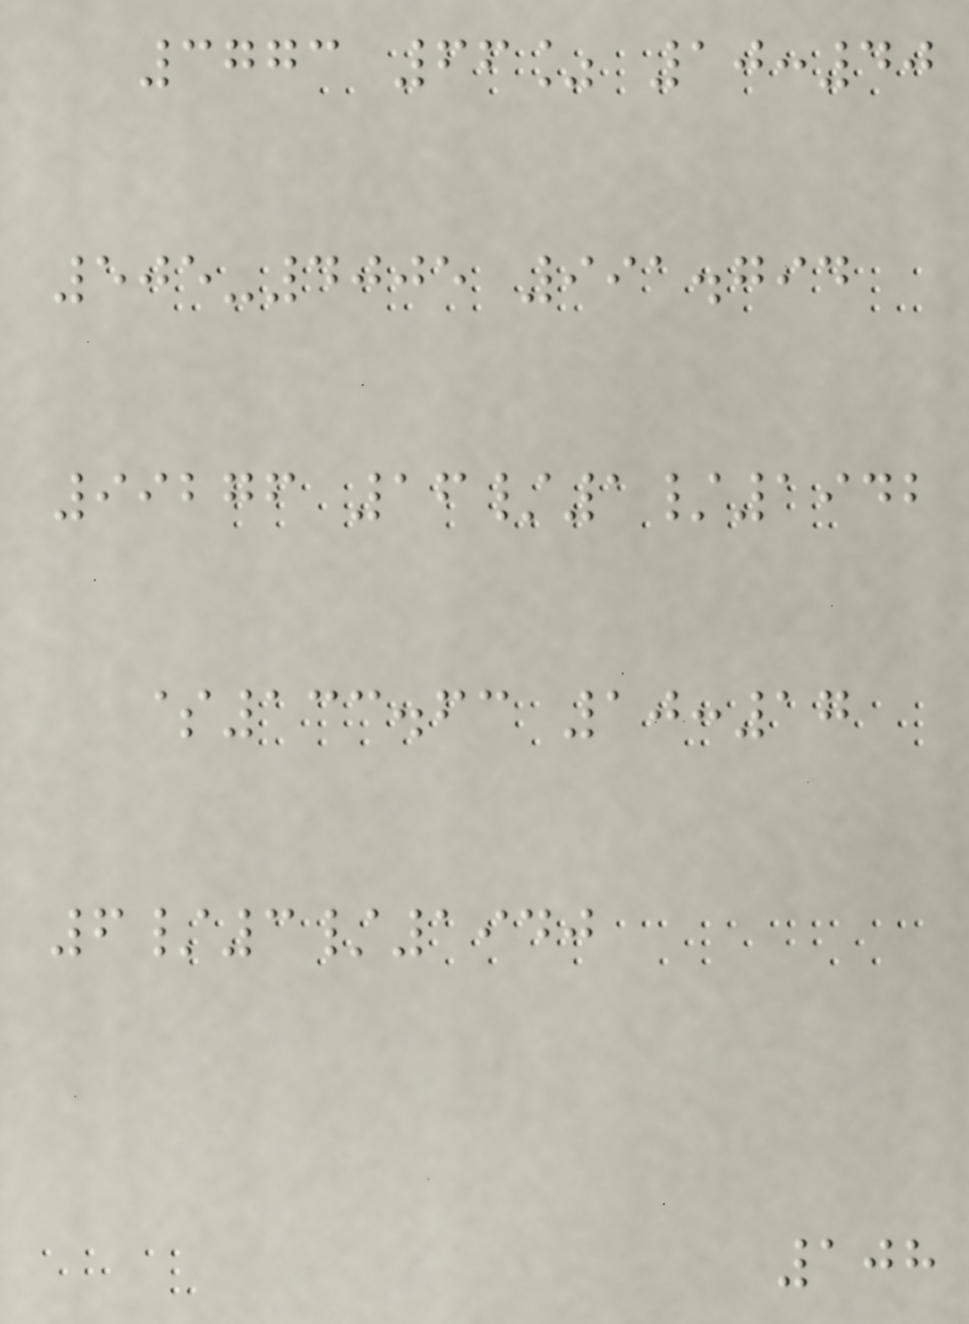3773 66% 10:40
505-4005 991.794
99276 16/1/1942
$133.63 10:17
6/3/1940
108
